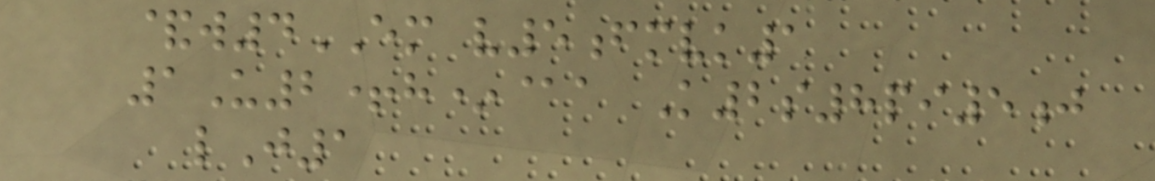&w4EM v5fmvk1
1U2+h*@a K2s8pi5j
lJ1
